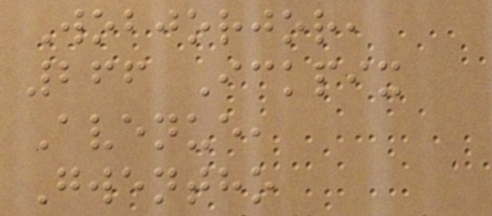Wobjorjor,
266 Ickpix
Avenue,
Gwentho
